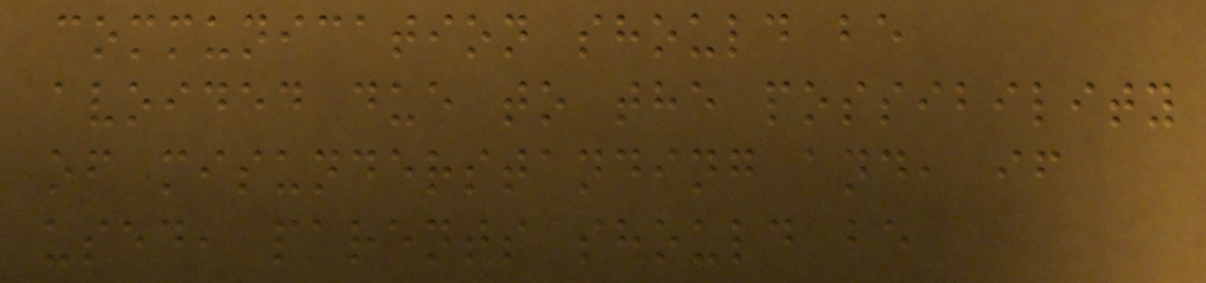communication should be
avoided due to the possibility
of misunderstanding and, if
used, parents should be
